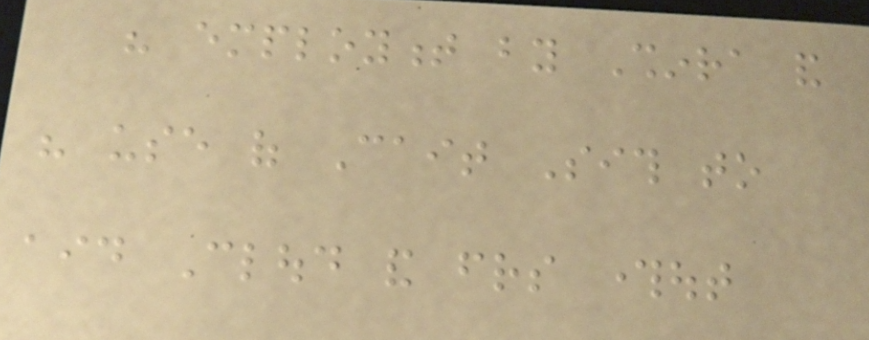his employment by Shinra and
his use of Cait Sith to
aid Cloud and friends throughout
